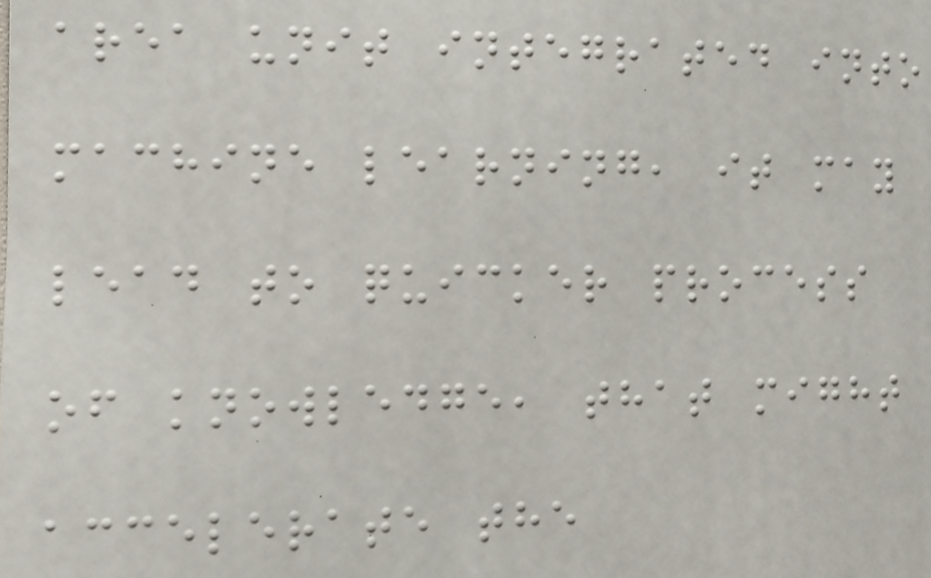area unit integrated into
machine learning, it may
lead to quicker process
of knowledge, that might
accelerate the
